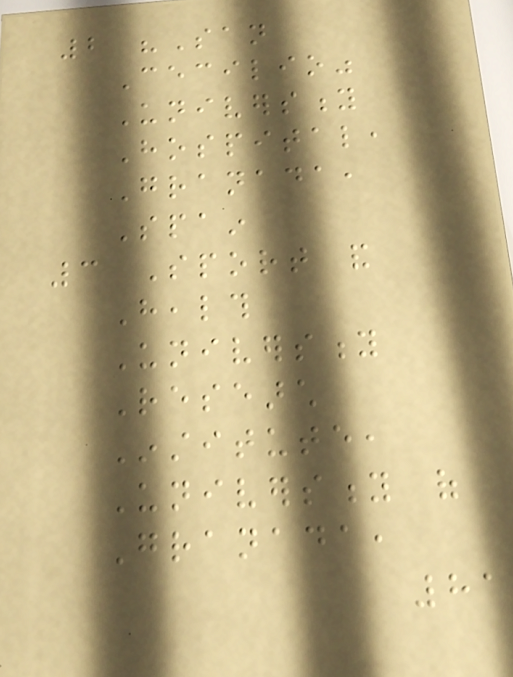2 "San
Cecilio"
University
Hospital,
Granada,
Spain
3 Sport and
Health
University
Research
Institute,
University of
Granada,
81
